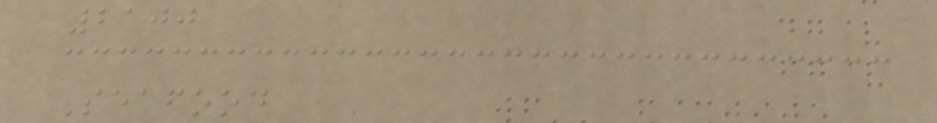2100
Seafood
